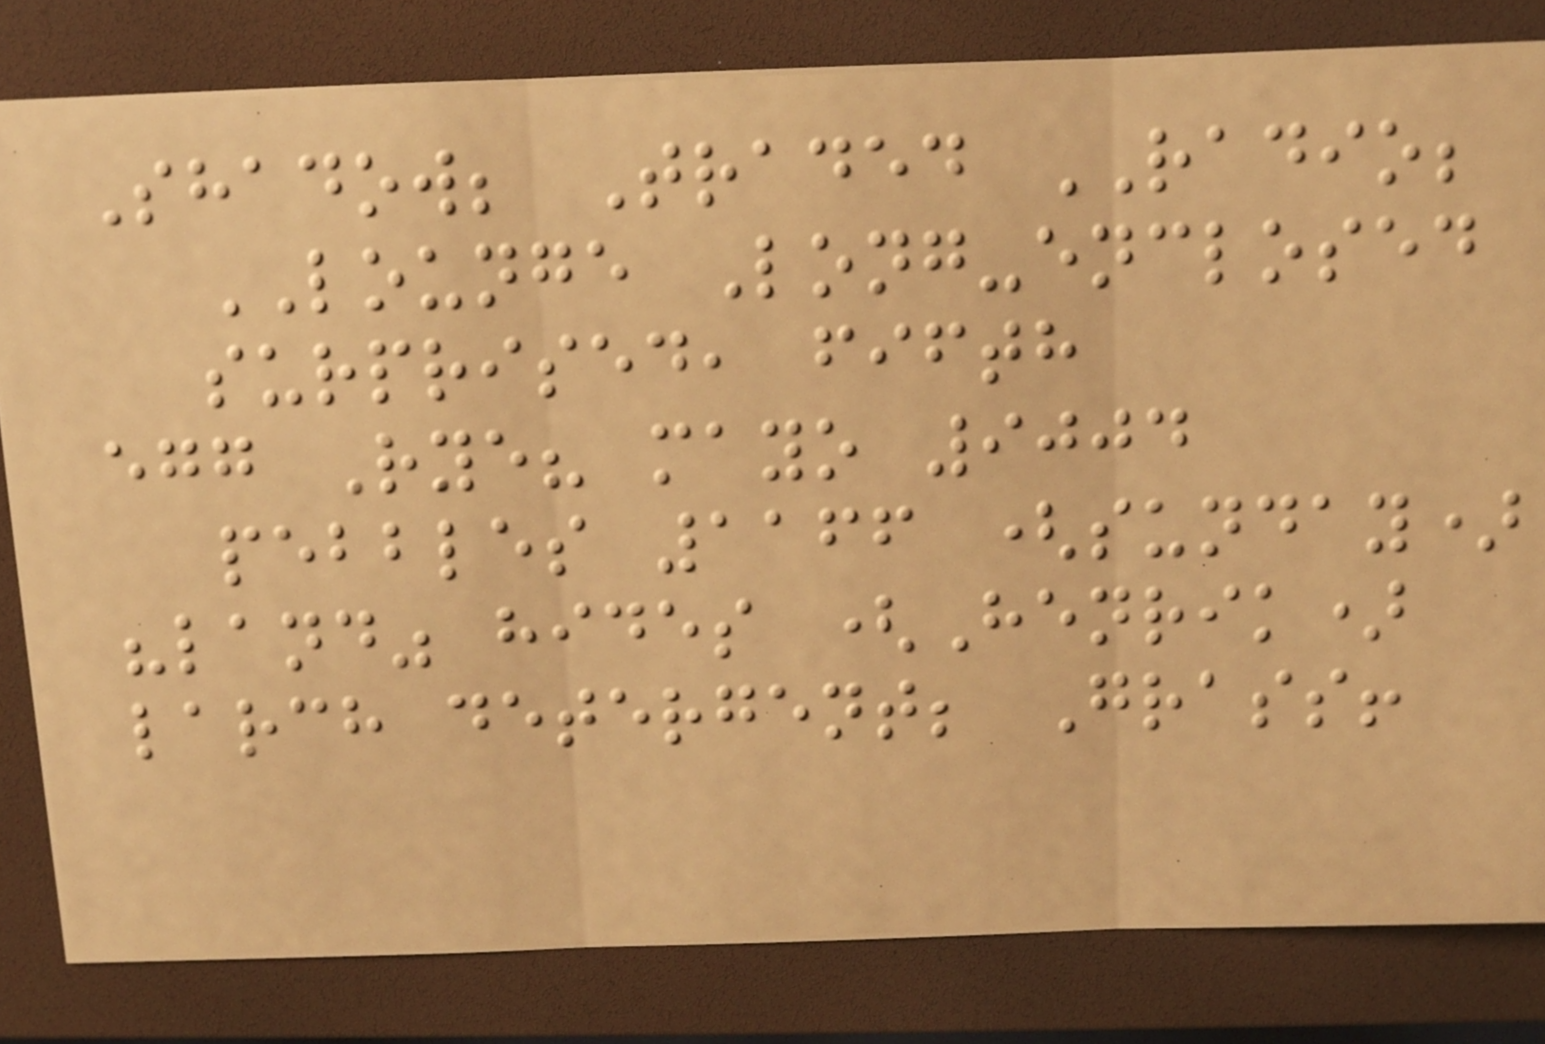Shadow; Traded RADIO;
LOUNGE Long-enclosed
surprised, fifth
egg Rye? mayo 9004
pebbles 1166 (sunday)
"land" hides (Henrik)
larch detergent; Grass!
